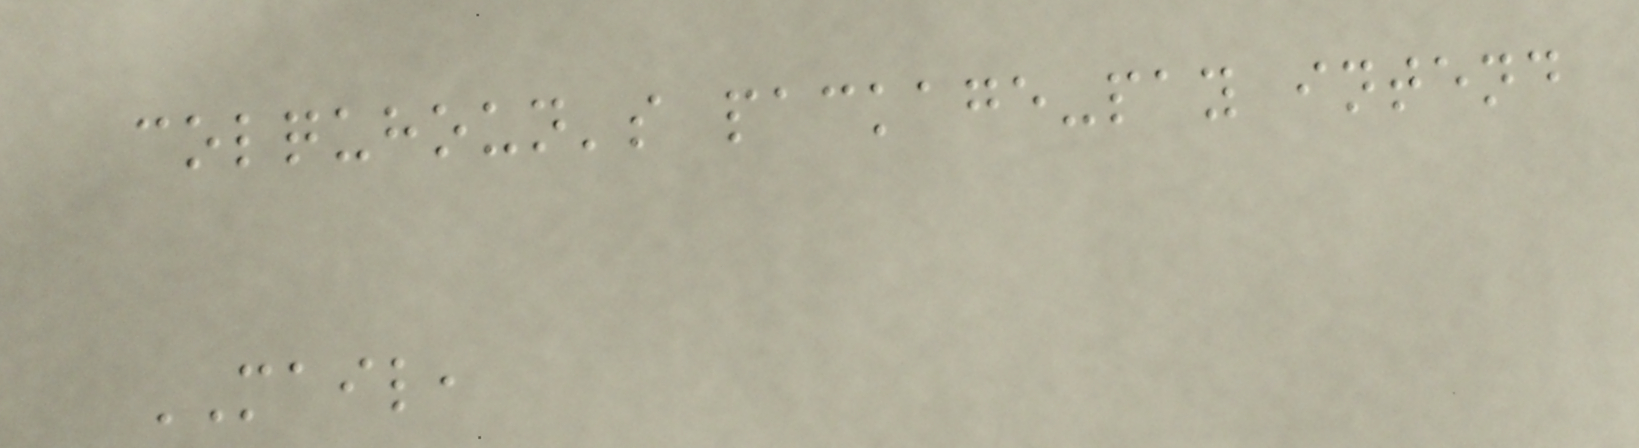colquhoun's package-pay intend
MAIL,
